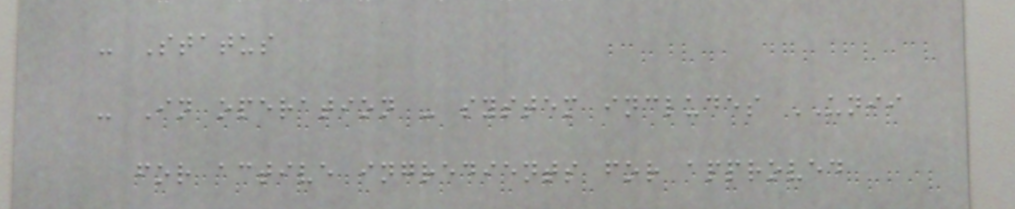- Status
- In operation - system includes UNII
for active ingredients for approved
